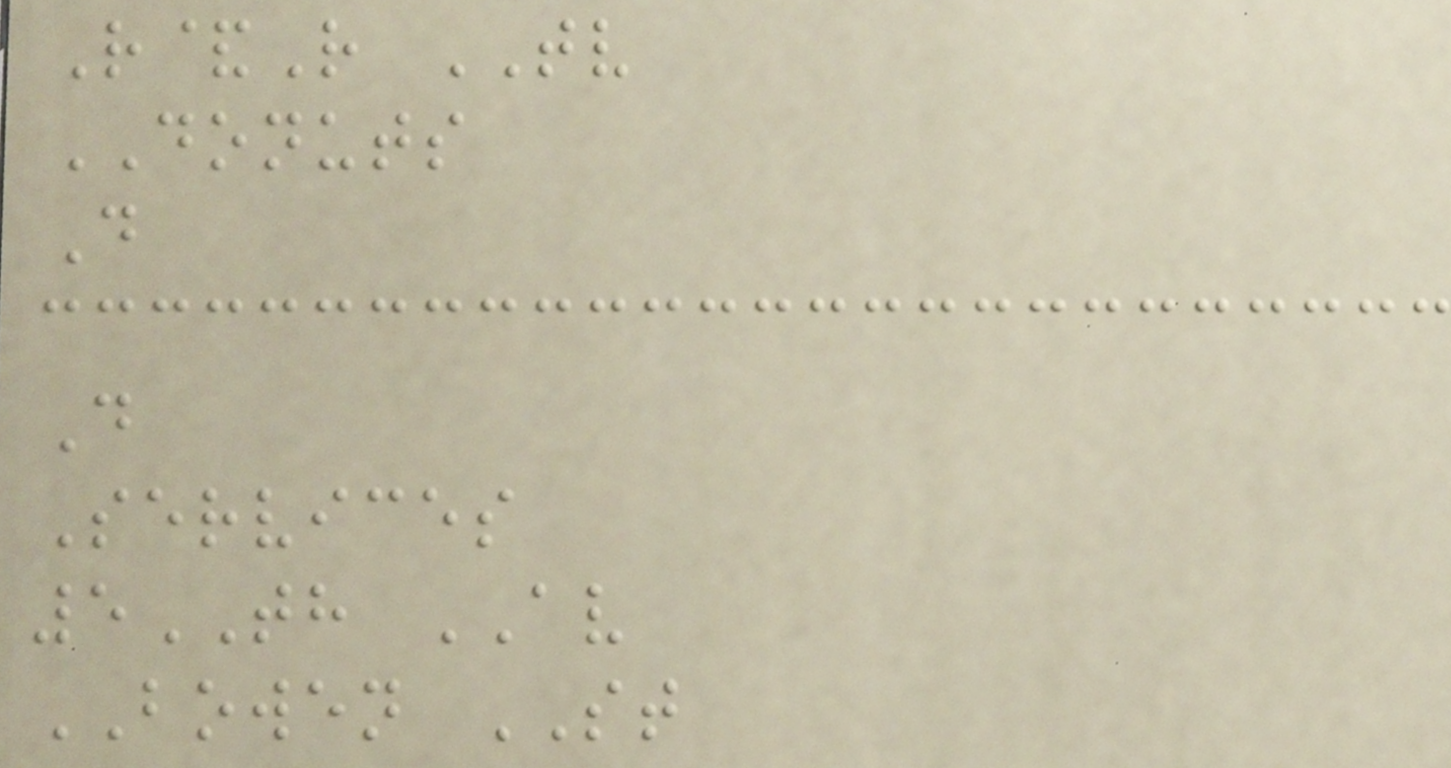R&R TV
DONUTS
D
D
Services
5TH AV
BOWEN ST
